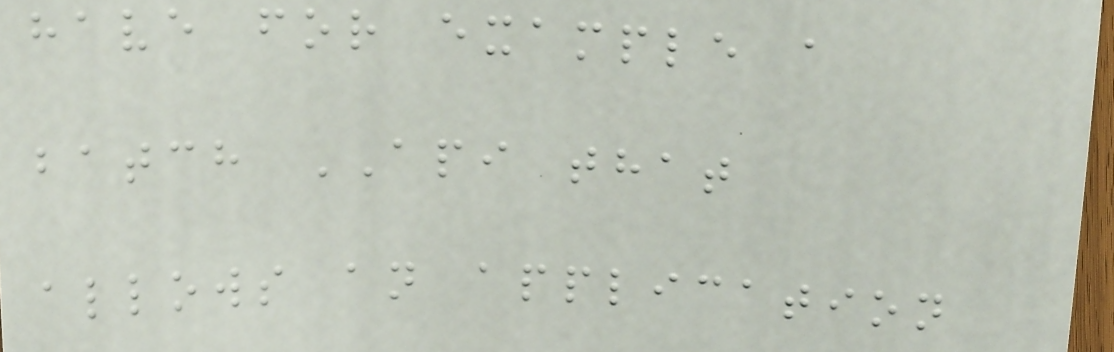have for example a
batch API that
allows an application
